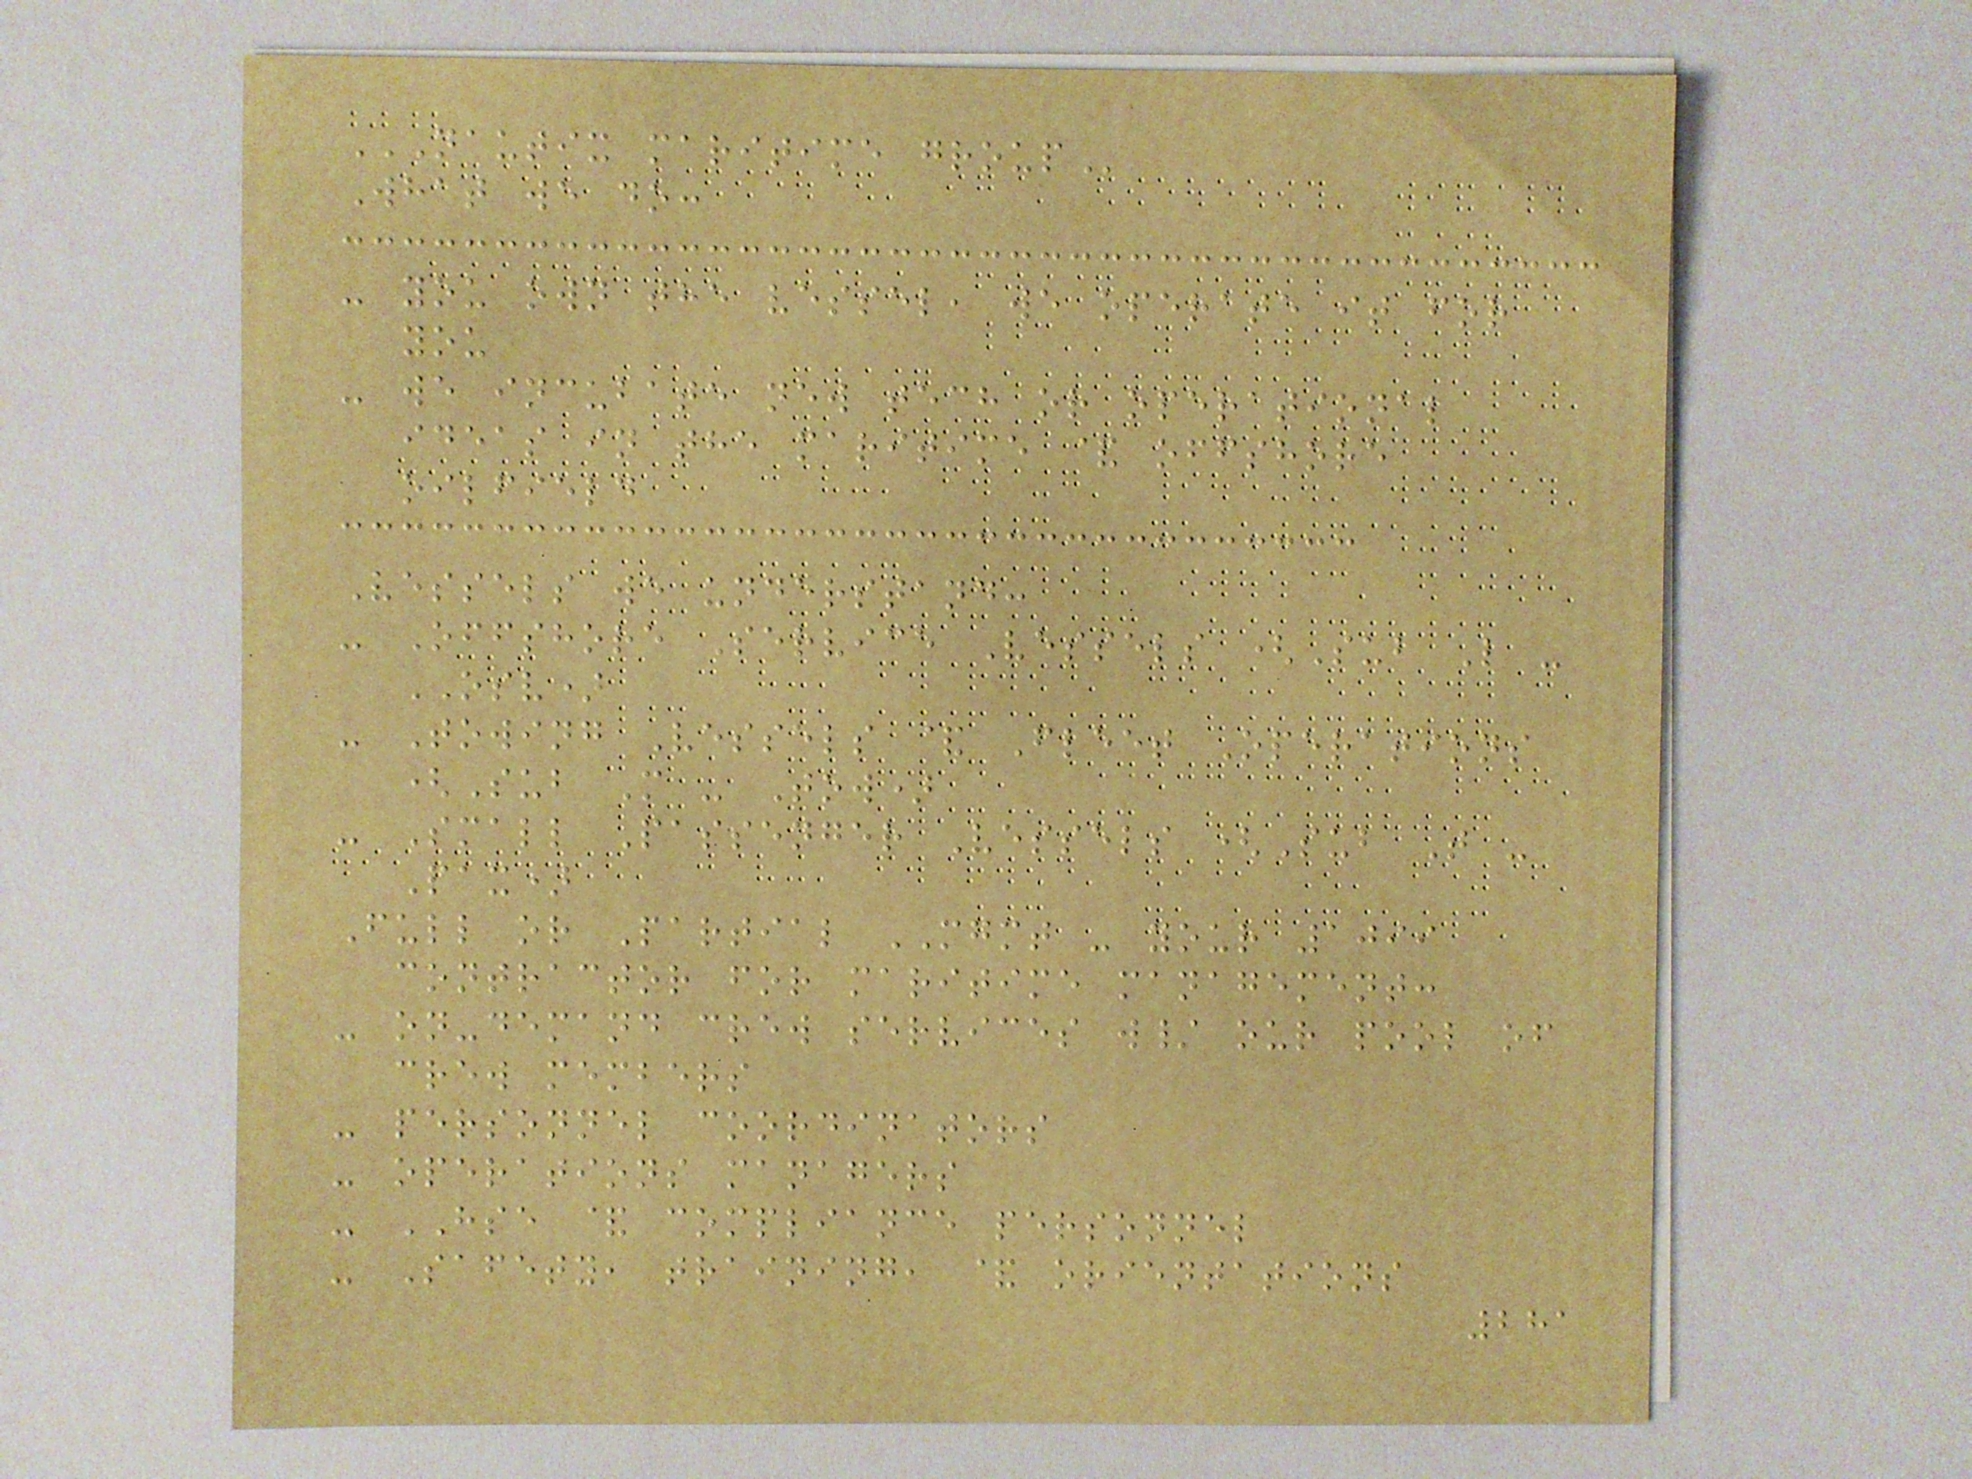NAUTIX MARITIME GROUP
What we do:
- you own the vessel, we operate it for
you
- we incubate new tech or operational
ideas in the maritime & offshore
oilfield
Vessels we understand:
- Offshore Service Vessels (Sub L -
OSV)
- Towing Vessels & Fleet Operations
(Sub M - Tow)
- Small Passenger Vessels (Sub T -
Pax)
Full or Partial MGMT - your 1099
contractor for maritime management:
- on-demand crew services w/ our pool of
crew members
- personnel coordinators
- operations managers
- HSE & compliance personnel
- Safety, training, & orientations
281
